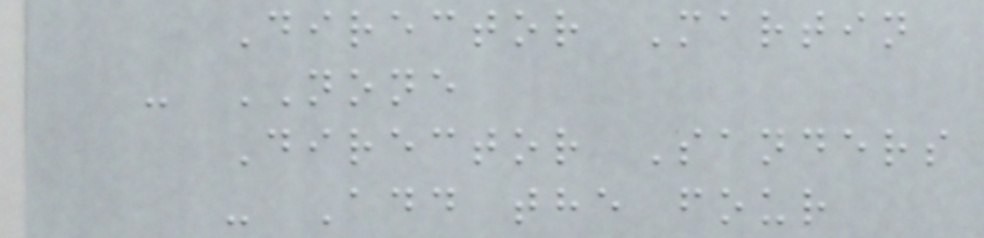Director Martin
- NONE
Director Sanders
- Add the four
